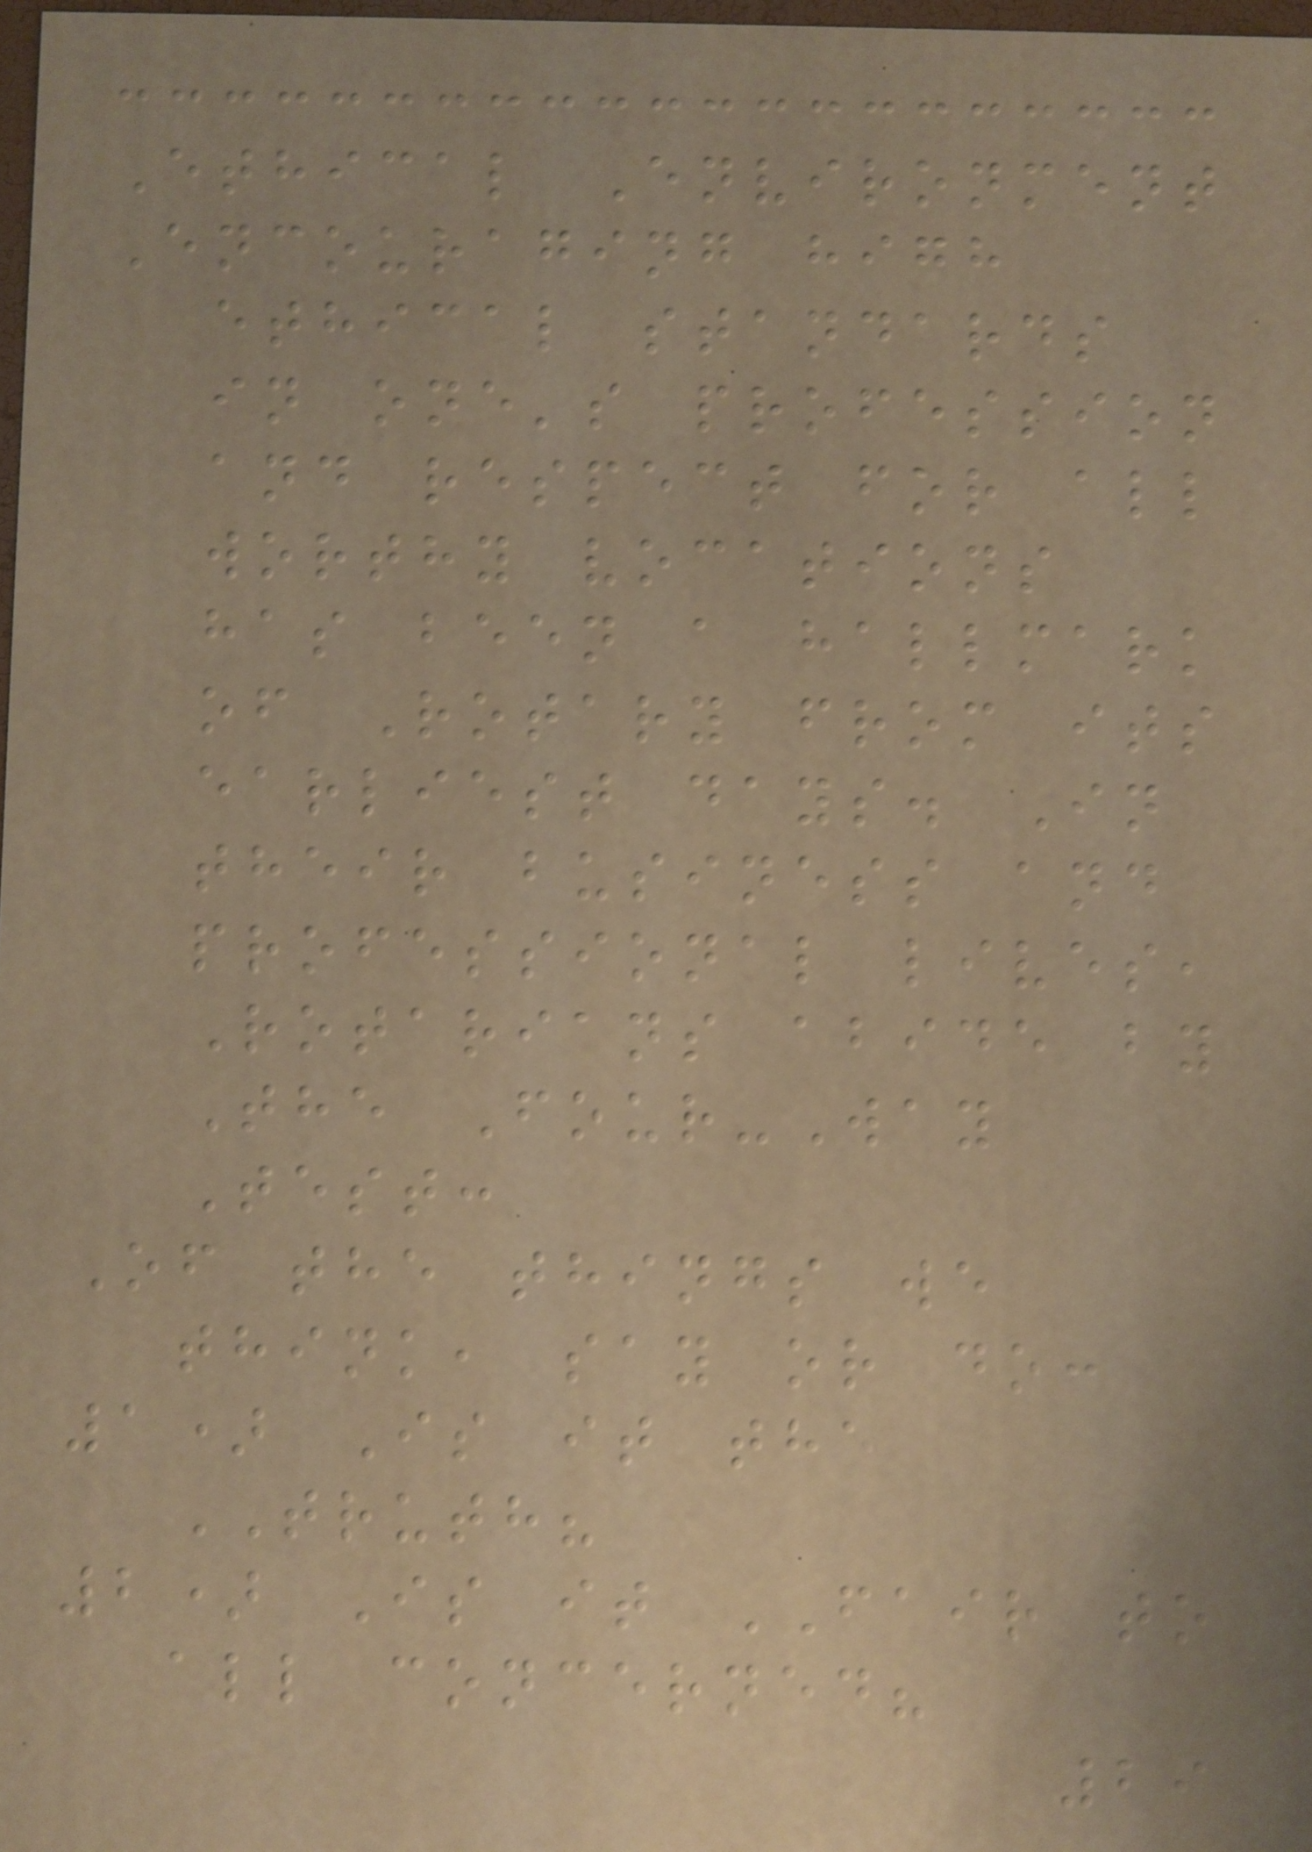Ethical Environment
Encouraging high
ethical standards
in one's profession
and respect for all
worthy vocations
has been a hallmark
of Rotary from its
earliest days. In
their business and
professional lives,
Rotarians abide by
The Four-Way
Test:
Of the things we
think, say or do:
1) Is it the
TRUTH?
2) Is it FAIR to
all concerned?
29
